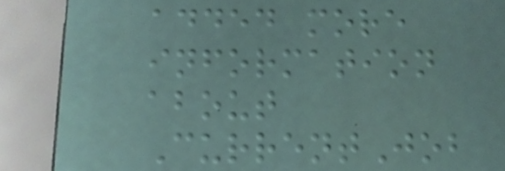added more
information
about
CurrentJob
